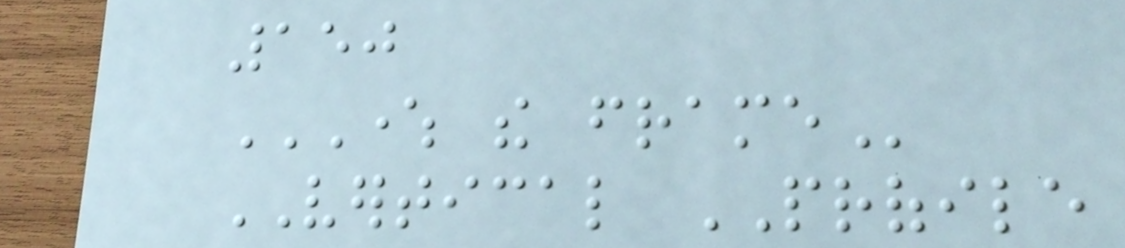150
WHERE THE FRAME
VERTICAL PROFILE
